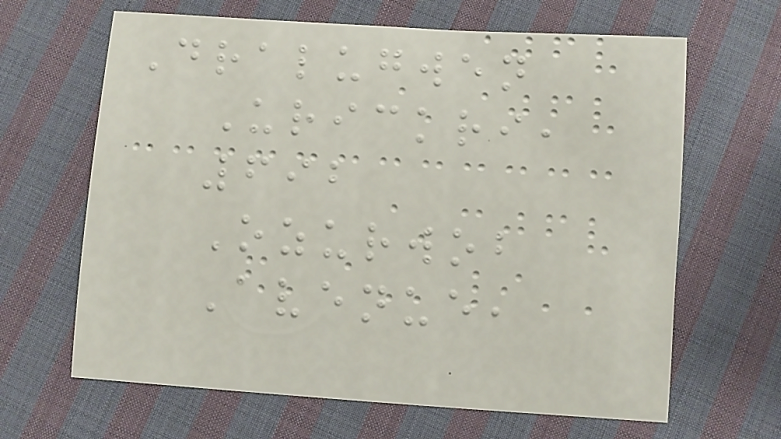Dralugwen
Urickri,
692
Ozurwob
Avenue,
